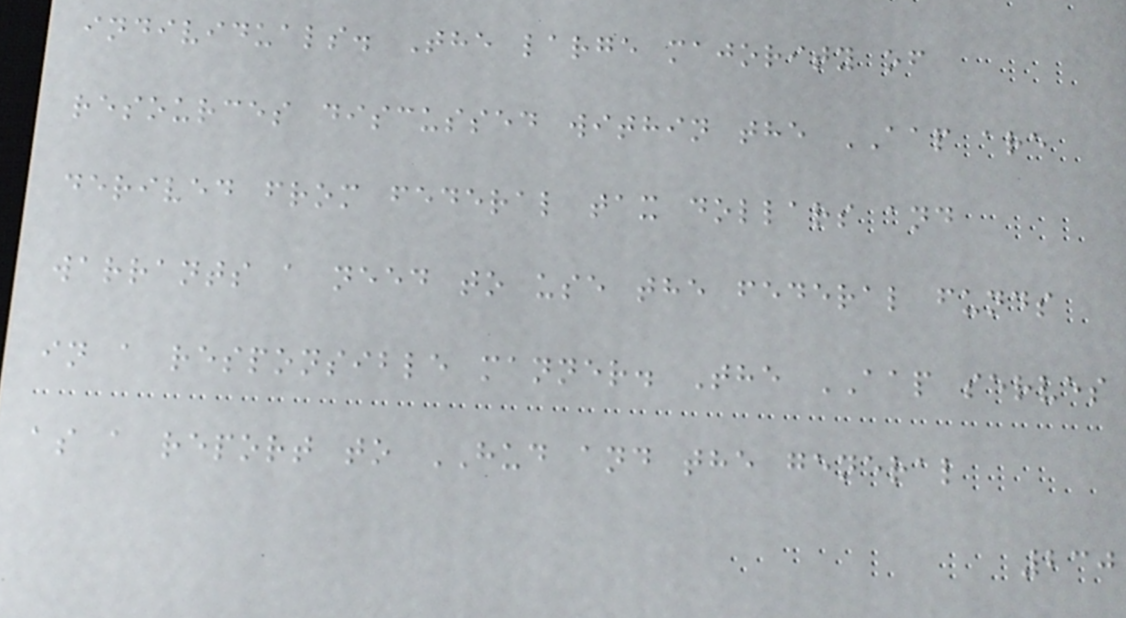individuals. The large majority of
resources discussed within the AAP are
derived from federal tax dollars and
warrants a need to use the federal funds
in a responsible manner. The AAP serves
as a report to HUD and the general
230
